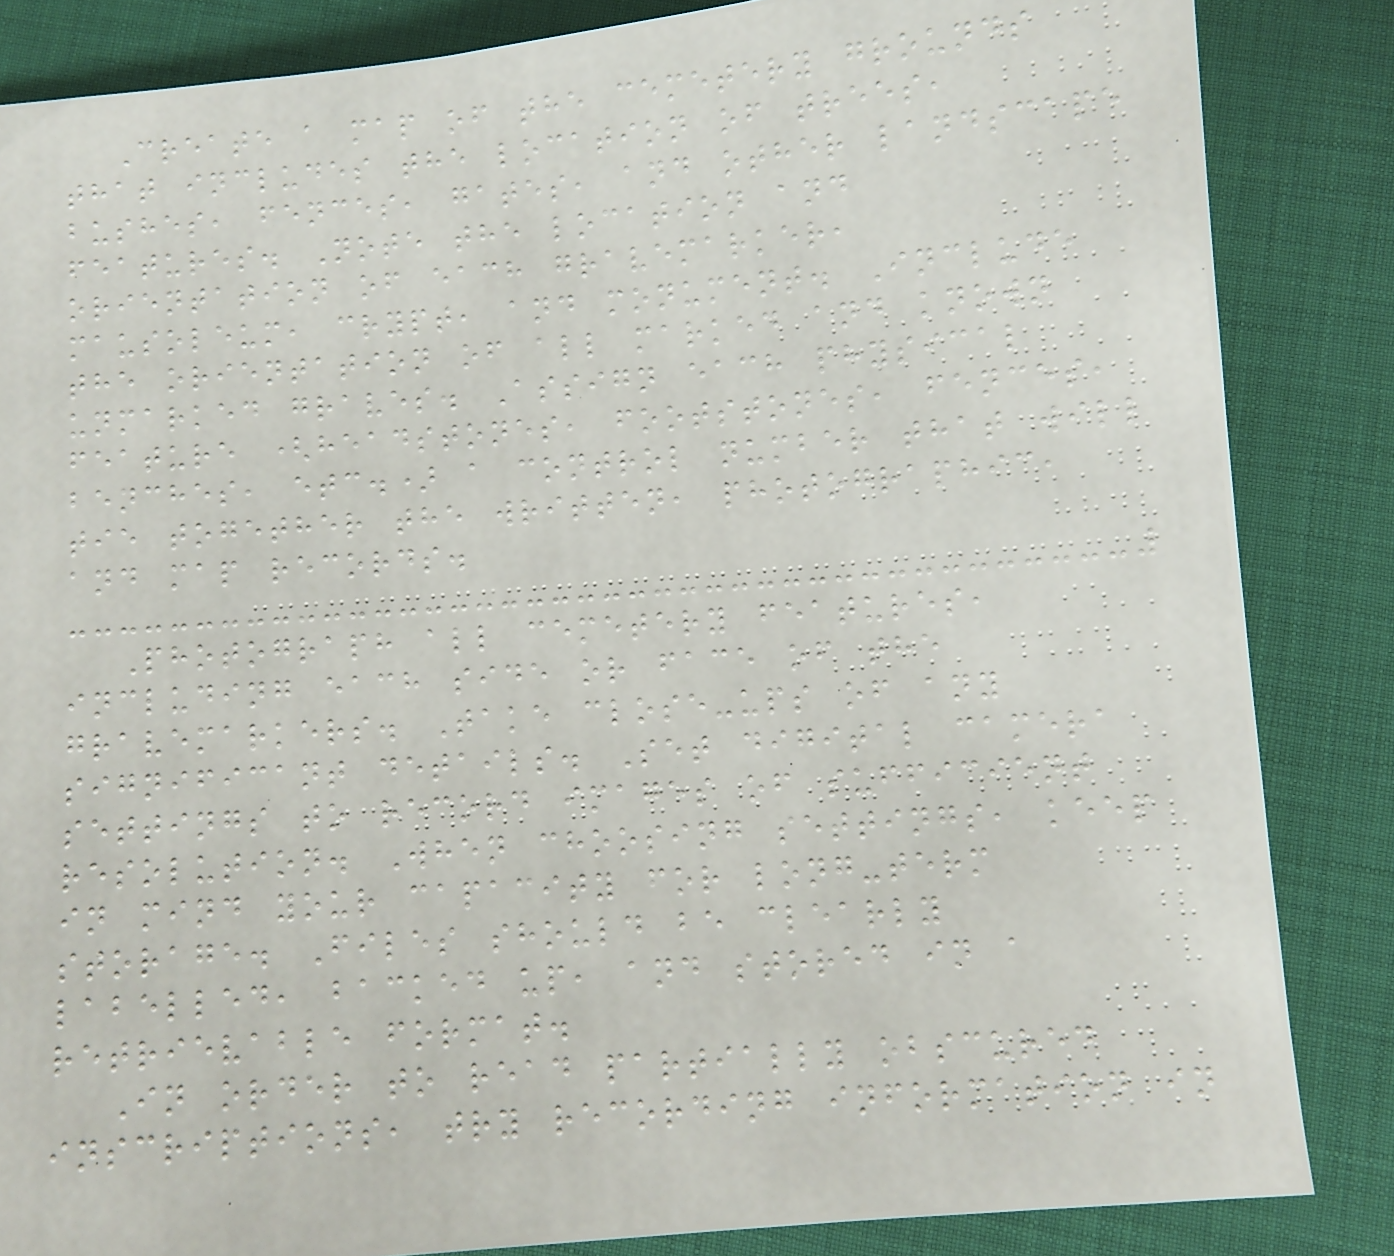Create a map of the cemetery grounds
that includes the location of trees,
bushes, fences, gates, and other landscape
features. Note the location and
orientation of each gravemarker,
mausoleum, crypt, and monument. Include
the orientation of all marked and known
unmarked graves. Assign each physical
feature (headstones, footstones, fences,
benches, etc.) a control number that will
tie together the written, photographic,
and map records.
Photograph all cemetery features,
including each side or face of the
gravemarkers. Take close-ups of any
significant details. Set digital camera
settings to record images of sufficient
resolution. When choosing settings, keep
in mind your capacity for long-term
storage. Files should be clearly
labelled, backed up, and stored in a
retrievable format.
In order to read partially obscured
inscriptions, try recording information in
